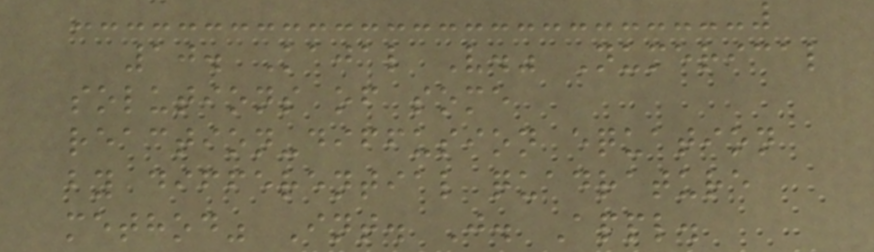10. Kajal V." Numerical
solutions of some
reaction-diffusion equation
by differential quadrature
method" Int. J. Appl.
